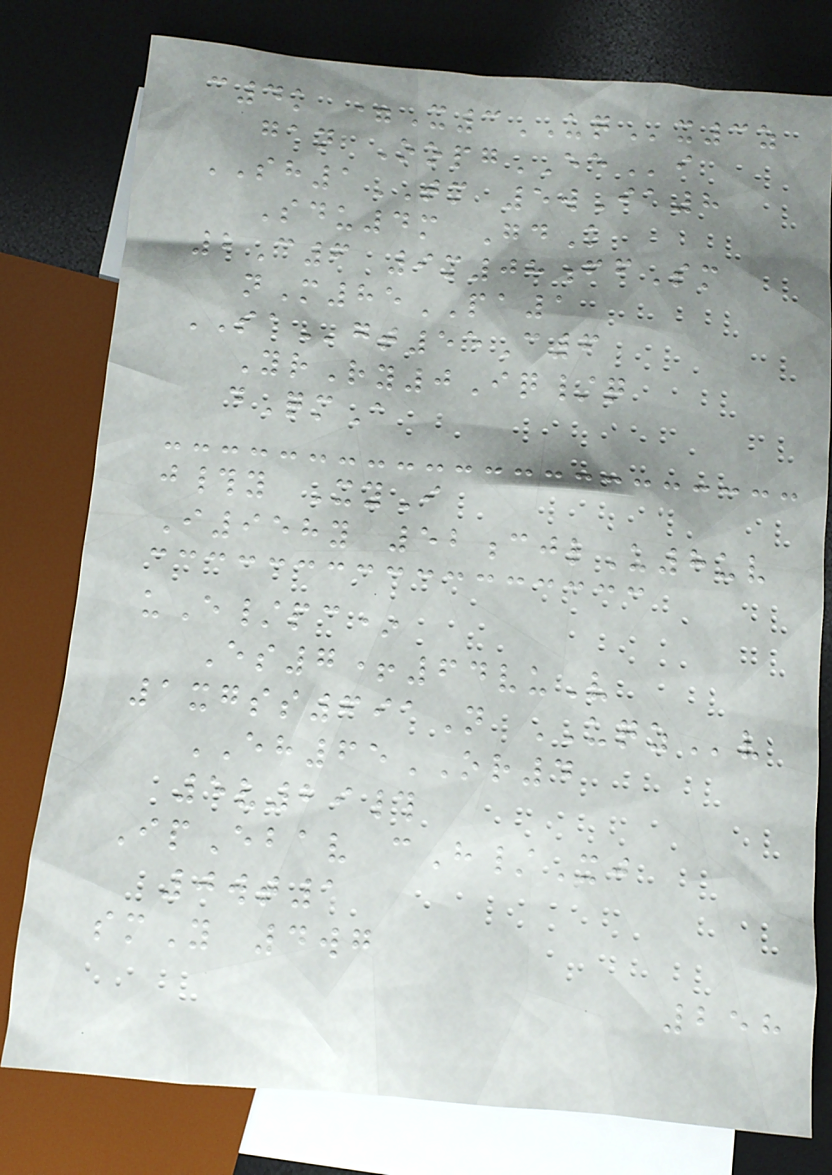c4k =X3UQx3z
gan OopgEEi
SH1TM 5wIa8
Sdu4m GdK
2C6 9m08ffSm
nM85PA1
SAgt55C6
YrRy0Iq/q
dQmA
j#y XyI
I958y 52cjlU8uv
uE/pc*
Es7+64vuV
1xgss691N UQZv
EH65OR4
5v29#
IpEbav cH/Xj
0wt1
smY 4wg
258
